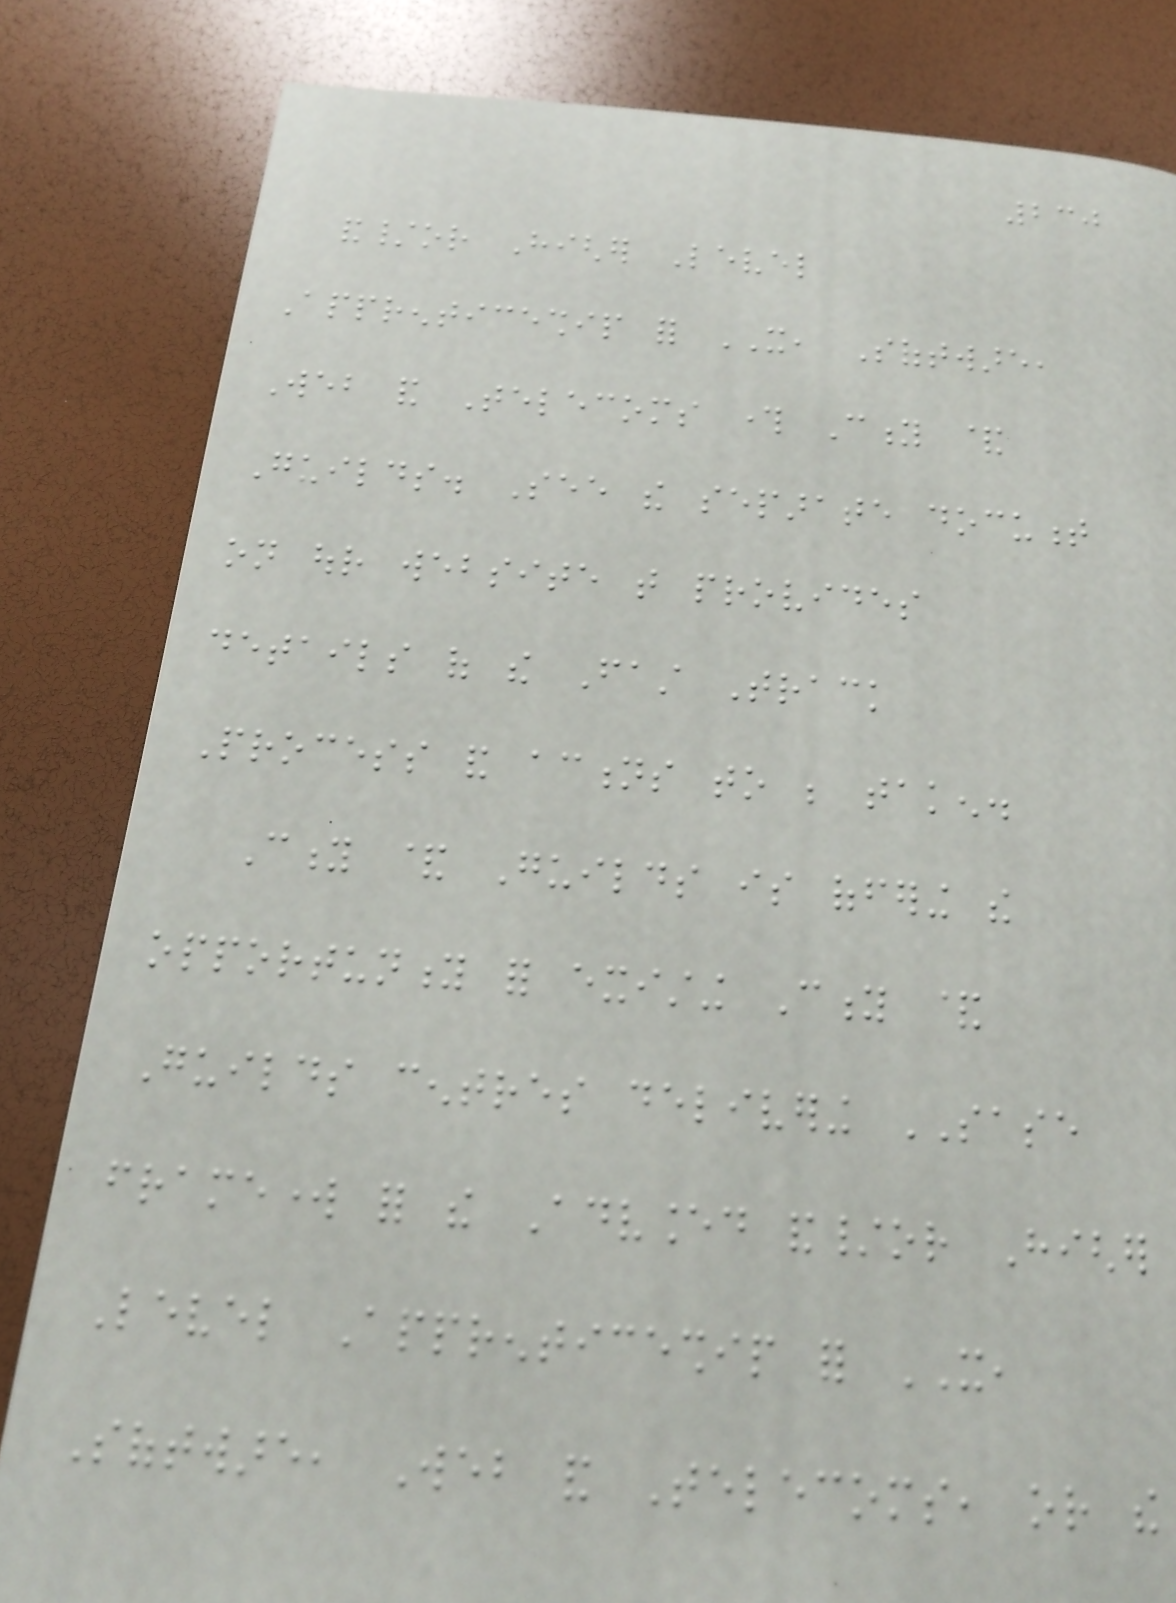230
and/or Higher Level
Apprenticeship for IT, Software,
Web and Telecoms through City &
Guilds. See the separate document
on our website that provides
details of the Fast Track
Process and actions to be taken.
City & Guilds is offering the
opportunity for existing City &
Guilds centres delivering SASE
framework for the Advanced and/or Higher
Level Apprenticeship for IT,
Software, Web and Telecoms, or the
